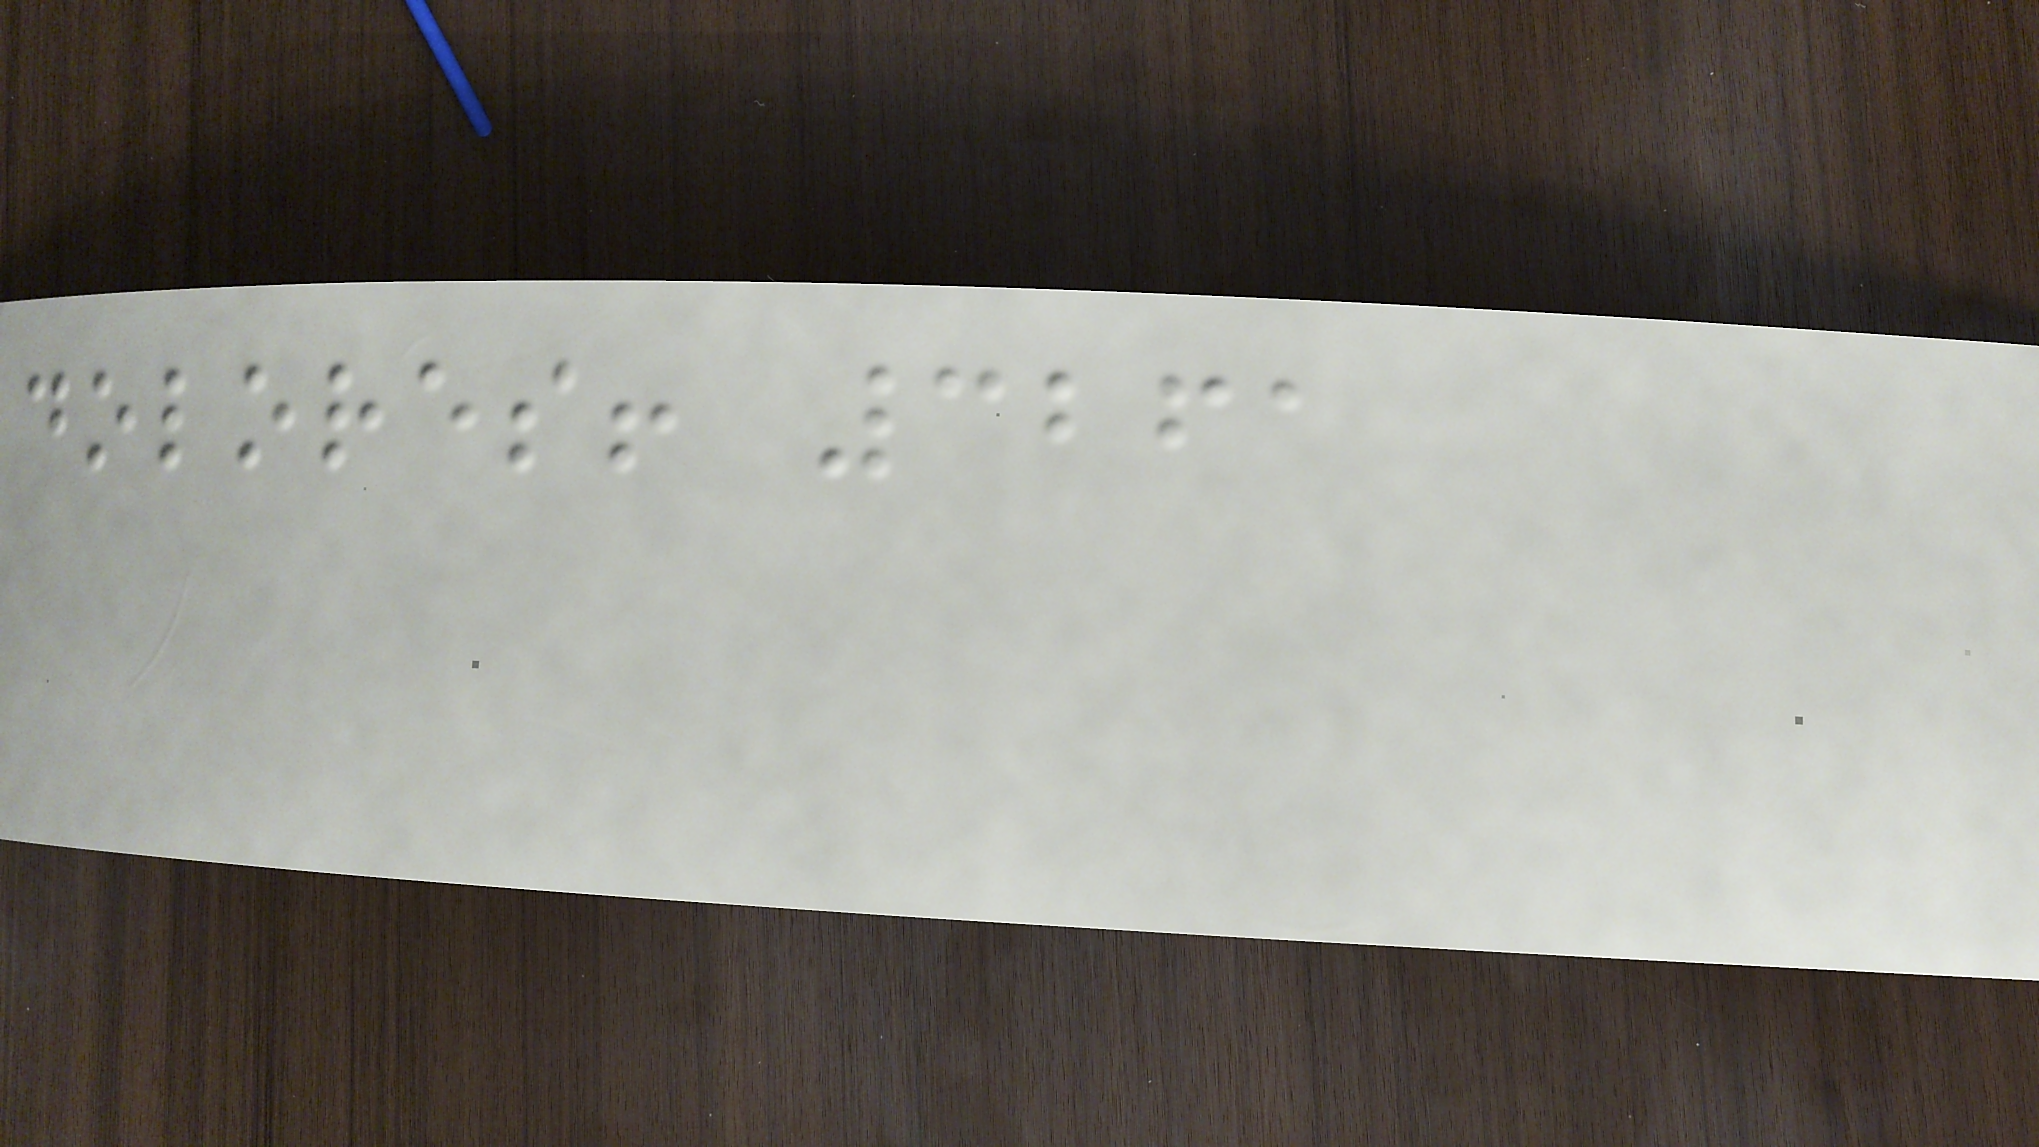dolores! 3261
